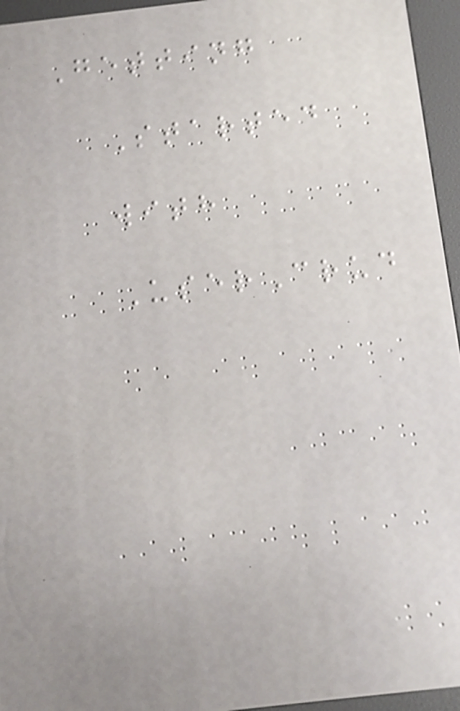Getting
Started
with
UserCrud
